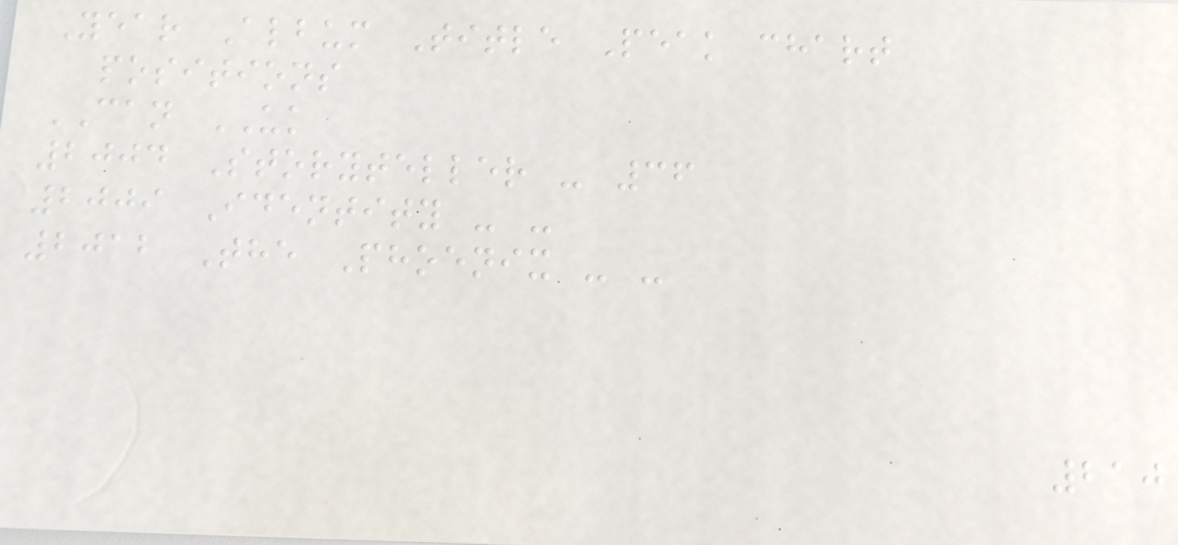Year Album Title Peak chart
positions
CAN UK
2004 Storyteller - 36
2009 Identity - -
2012 The Phoenix - -
210
